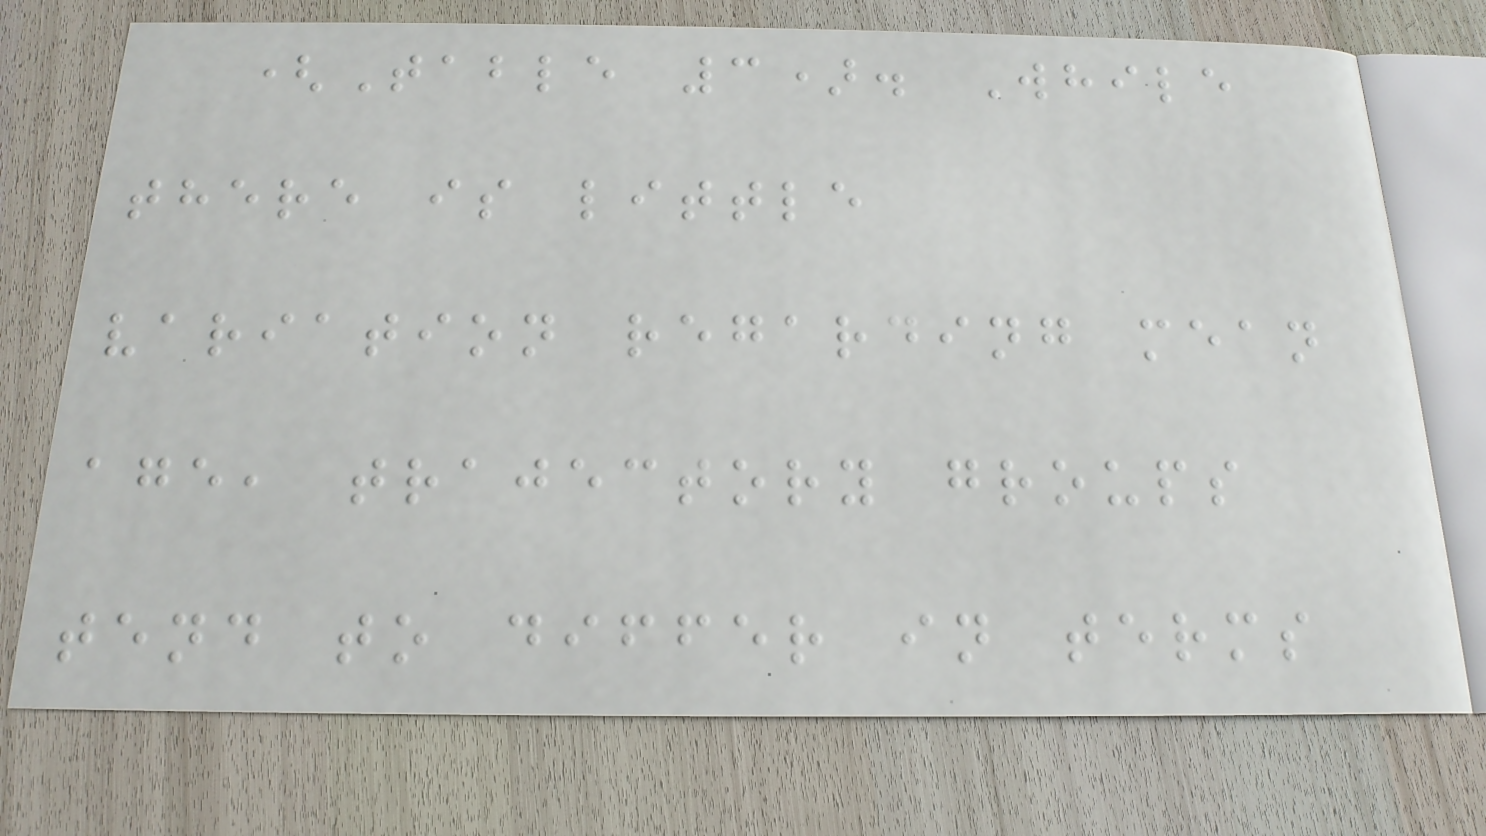(Table 3). While
there is little
variation regarding mean
age, trajectory groups
tend to differ in terms
